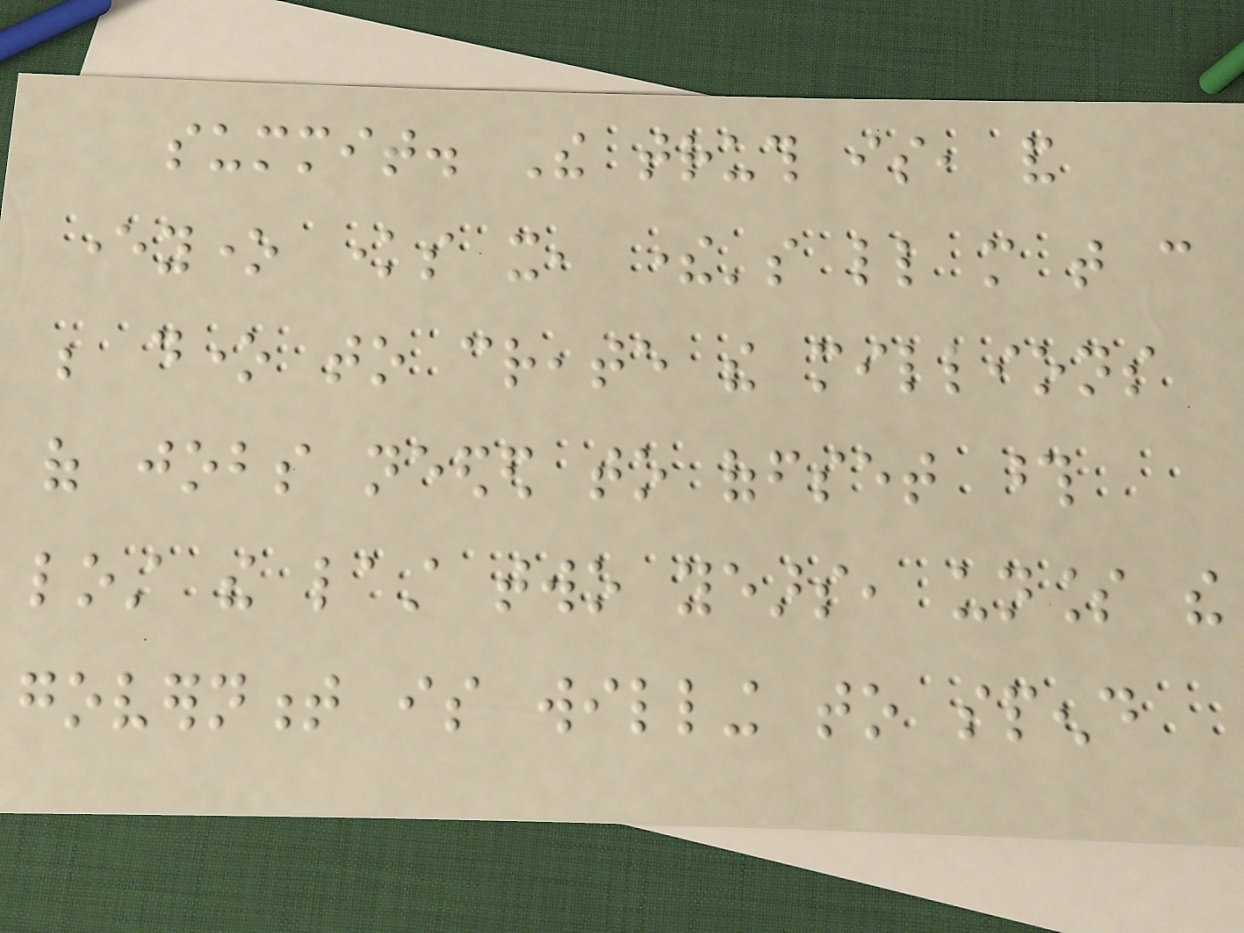summit. The truth is, and
everyone knows it, there's little more that can
be done to create the millions
of jobs needed to offset those
lost the last two years, unless the
government is willing to spend
